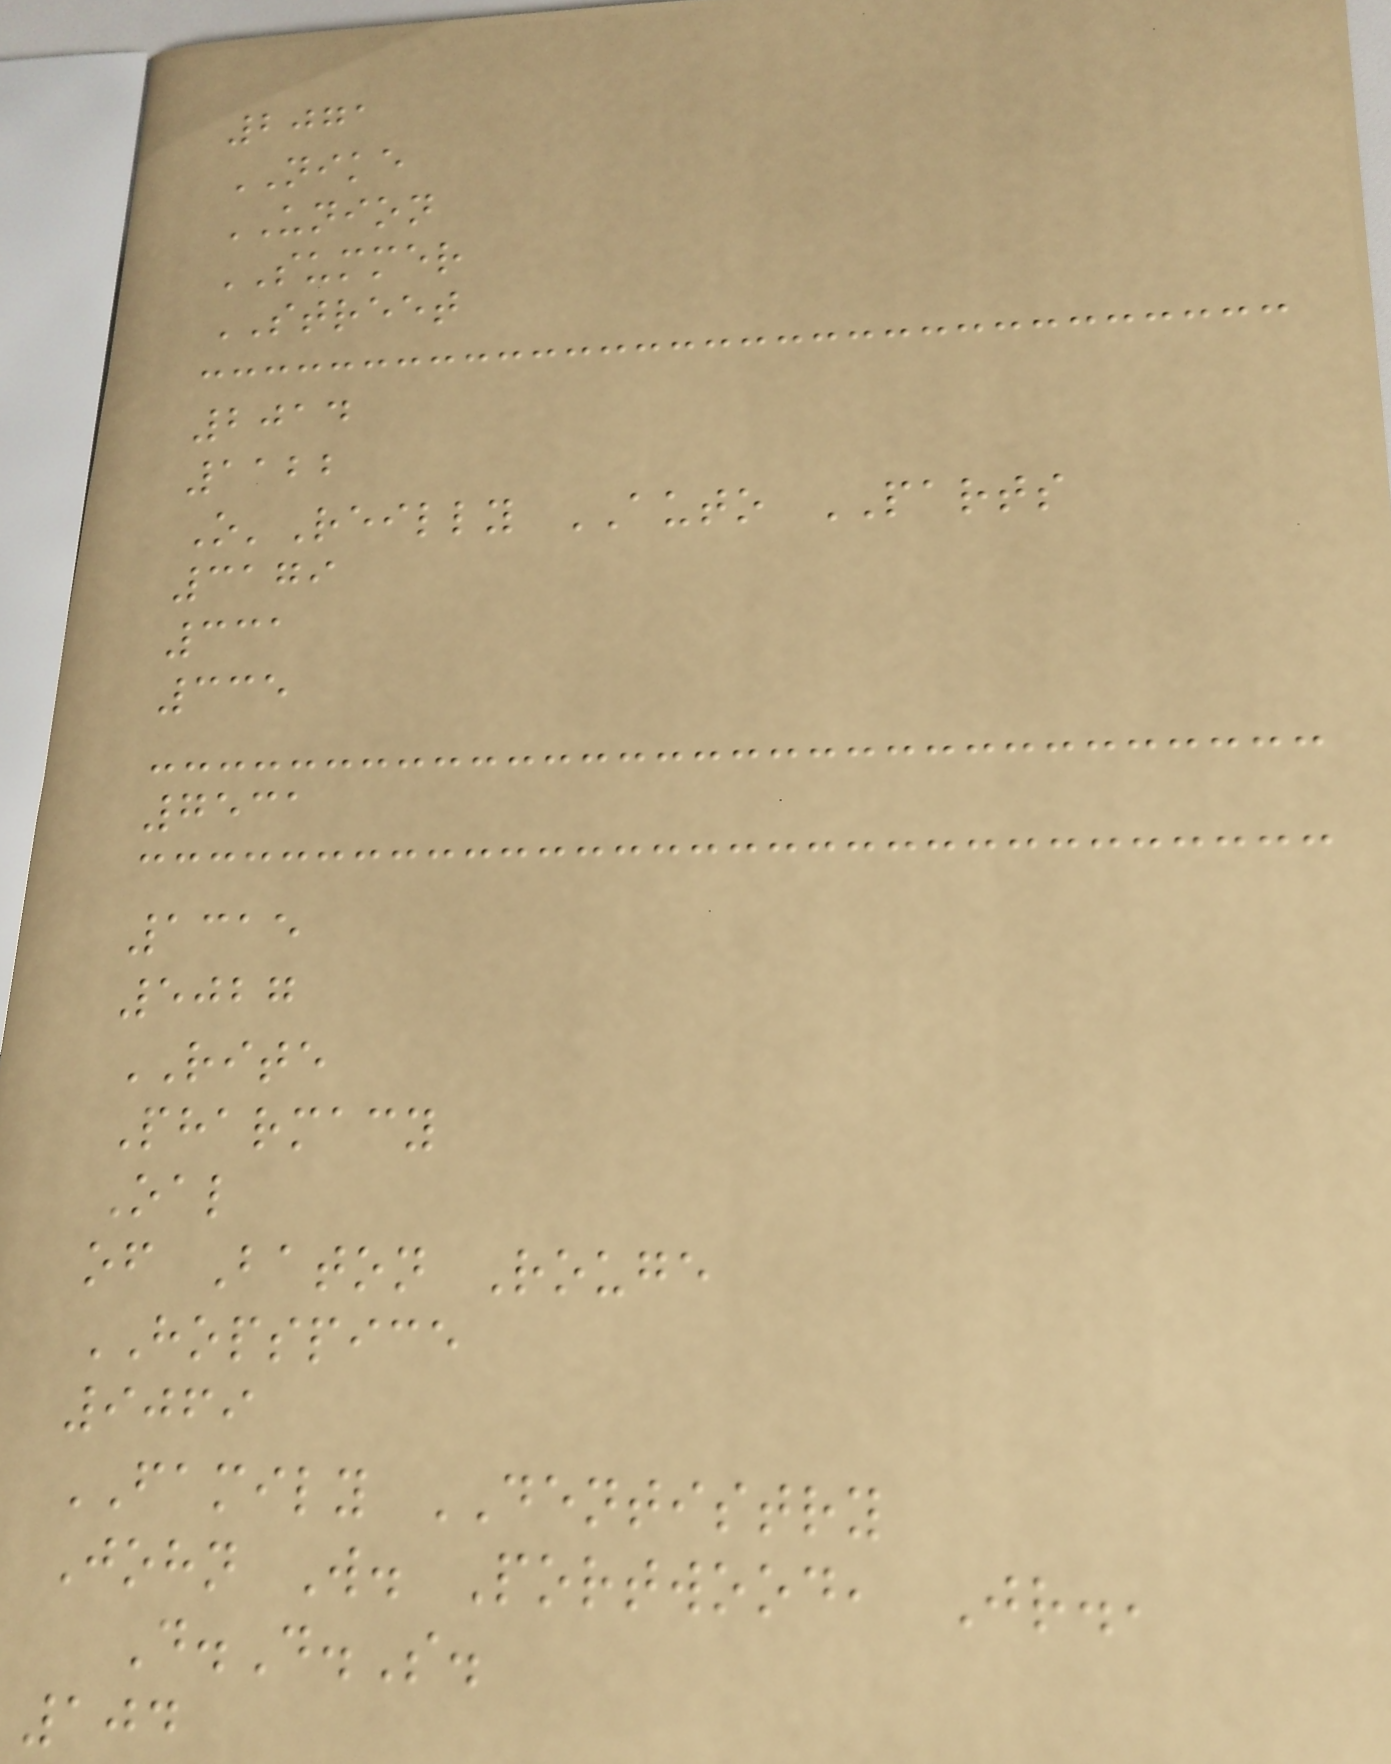2071
NIKE
UNION
SUMMER
STREET
2014
1122
O'Reilly AUTO PARTS
3179
331
335
7531
1315
5027
RITE
Pharmacy
Oal
of Baton Rouge
HOPSPICE
9069
FAMILY DENTISTRY
John W. Portwood, Jr.,
D.D.S.
104
